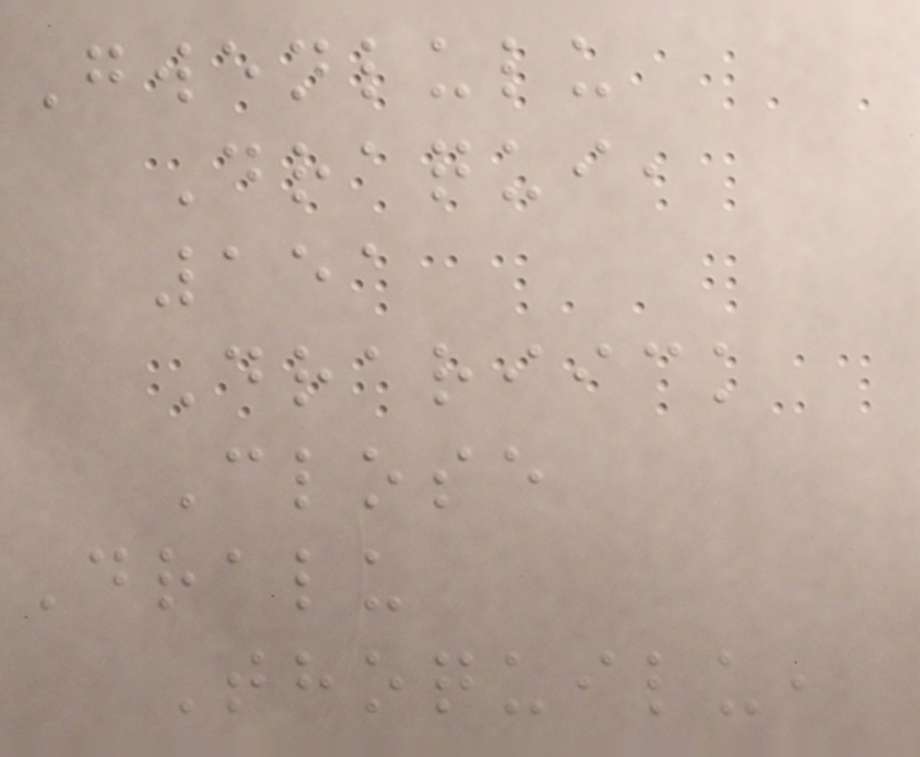Gwenlulu
Draqui,
151
Drariick
Close
Dralu
Thoquilu,
